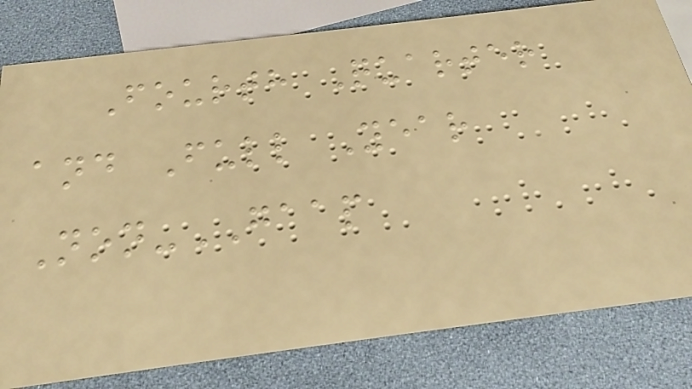Fourth Quarter
and Full Year
Non-GAAP
